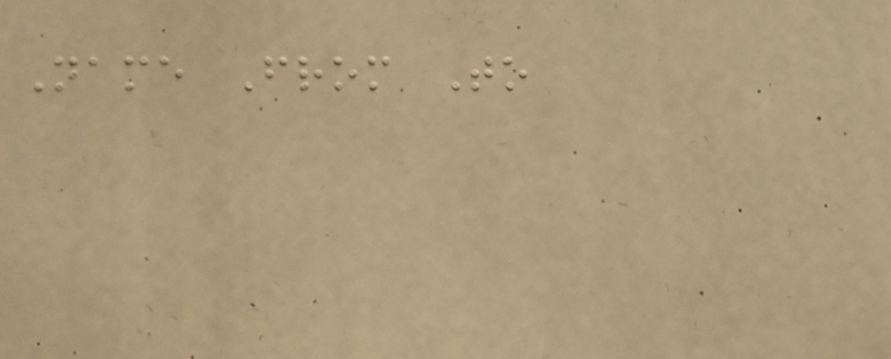Name From To
